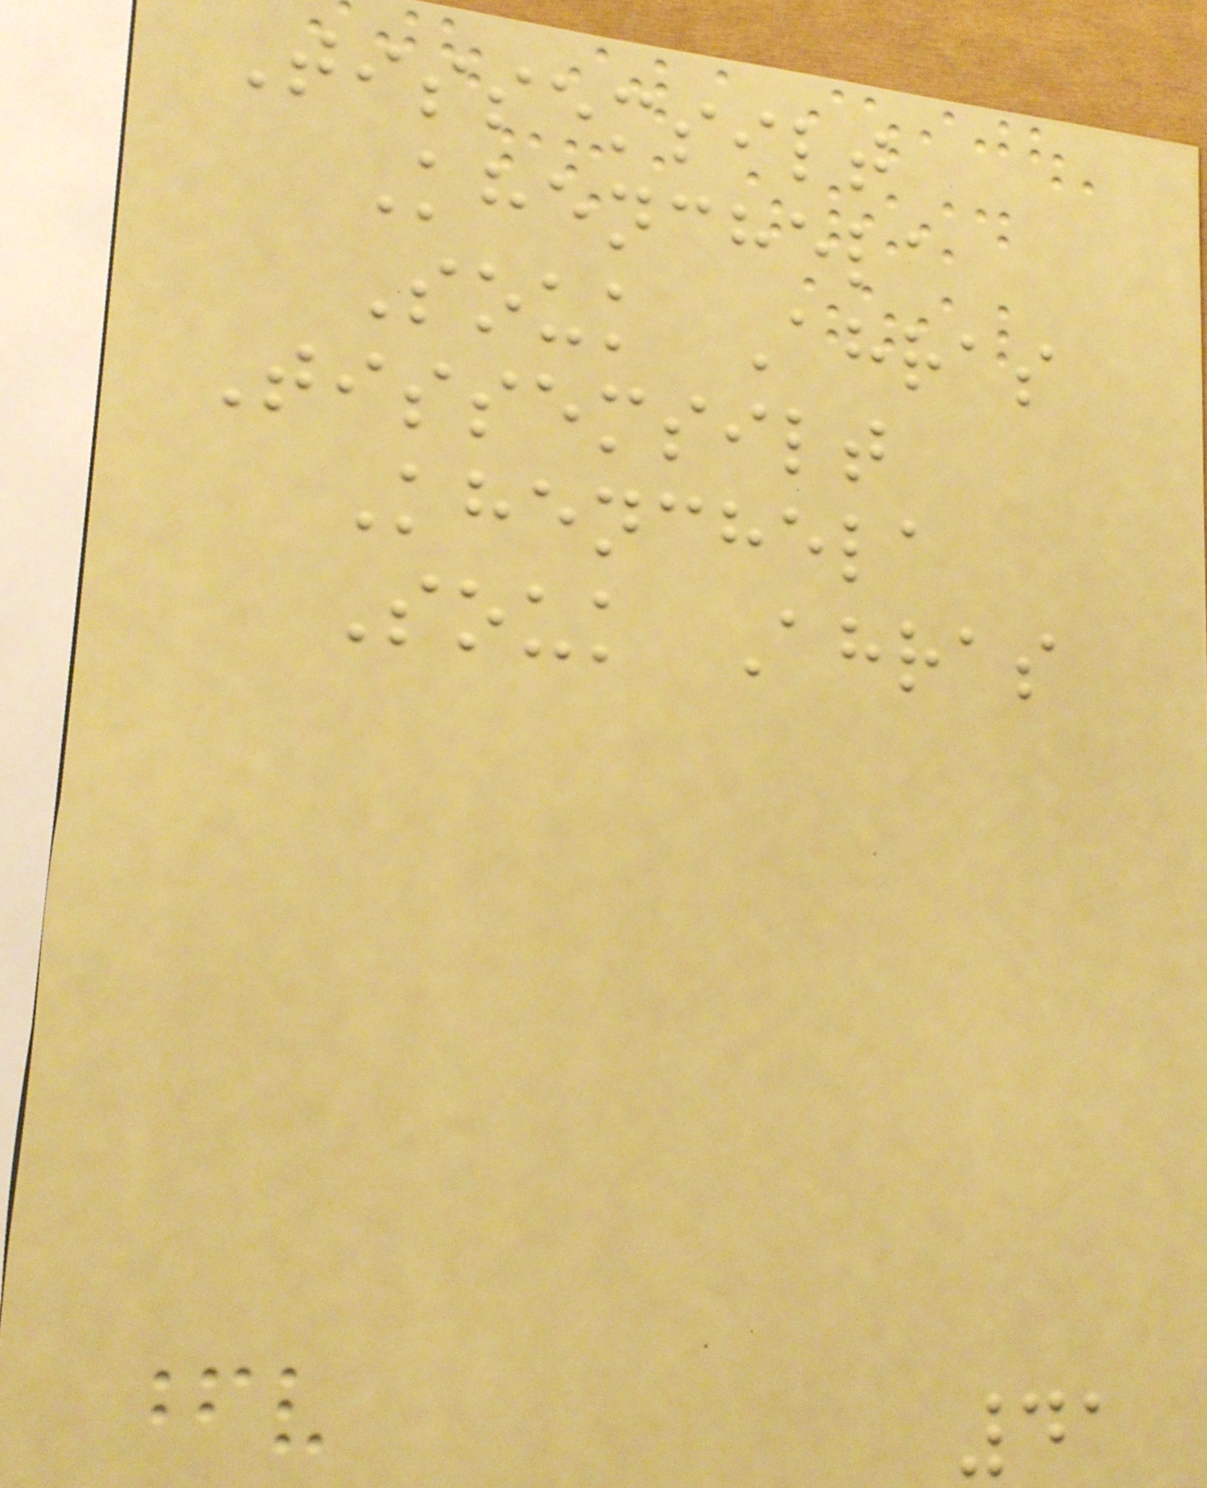Tissemsilt
Khenchela
Souk Ahras
Tissemsilt
Khenchela
Souk Ahras
41
